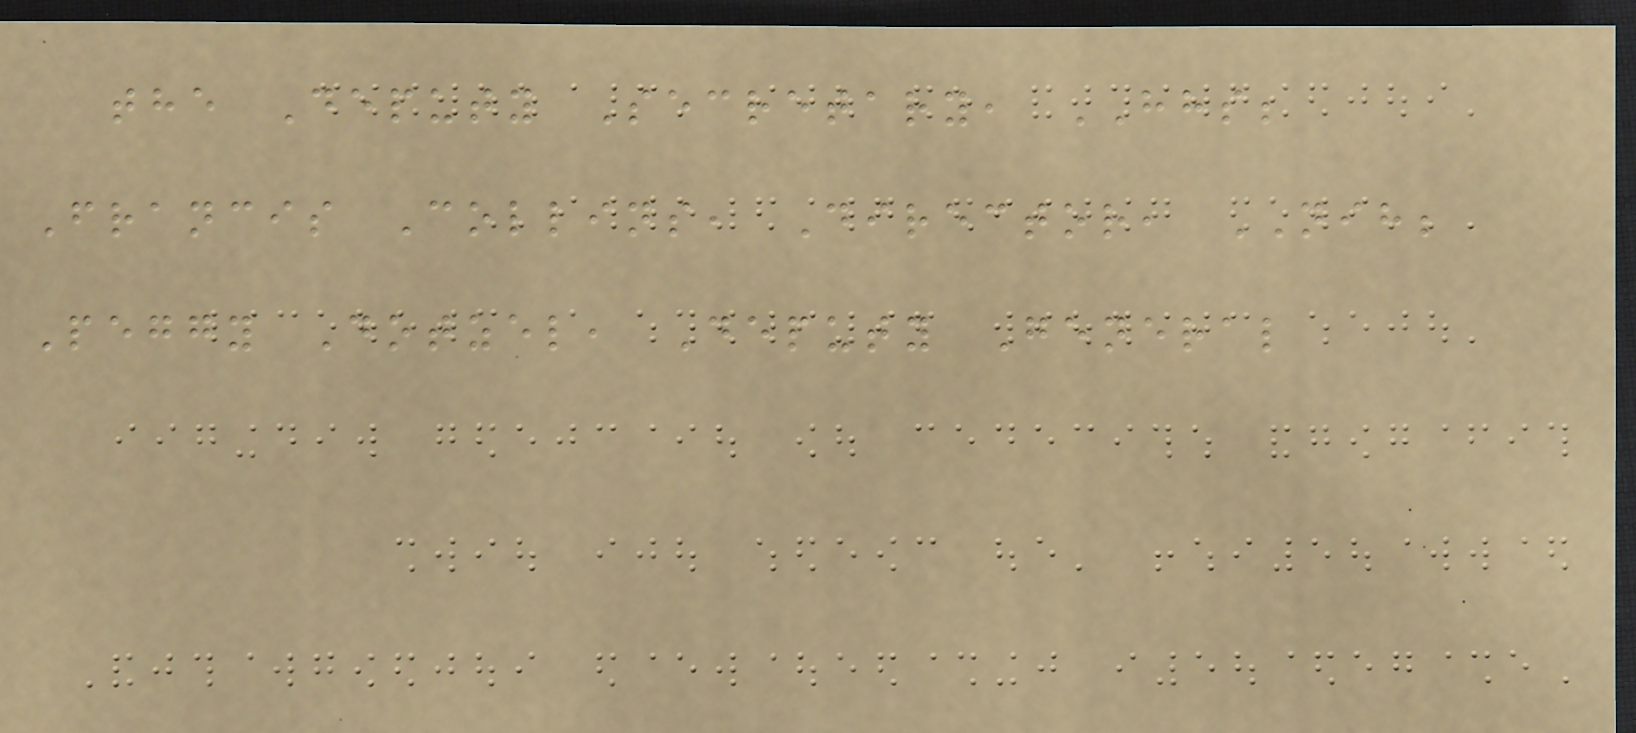the Deputy Secretary, HHS;
Francis Collins, Director, NIH;
Peggy Dotzel, Deputy General
